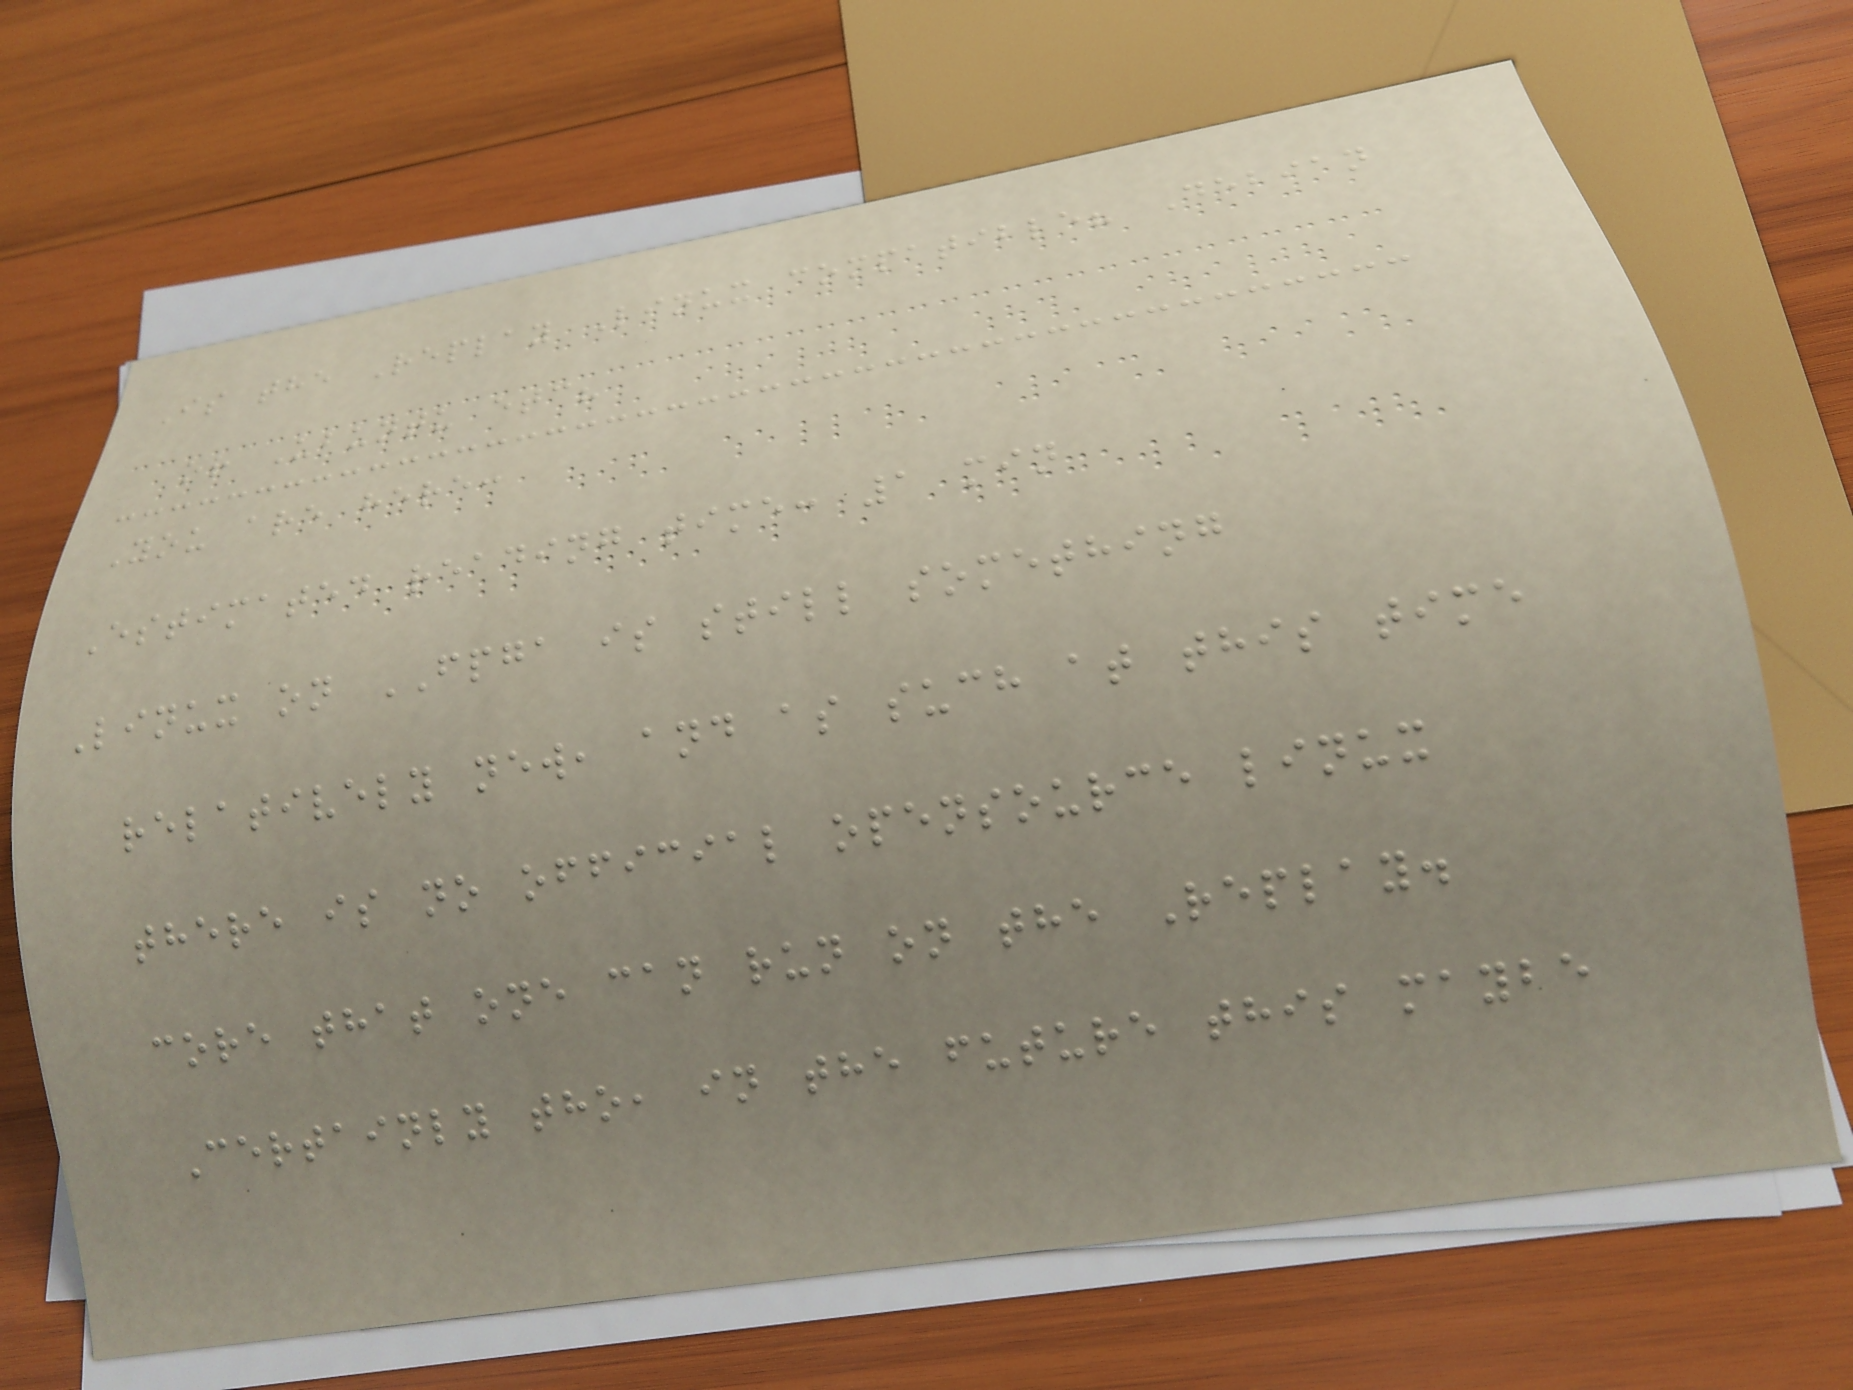Is the Replay Linux compatible? Debian
or Ubuntu etc?
You are here:
Estimated reading time: 1 min
Linux on FPGA is still something
relatively new, and as such at this time
there is no official opensource linux
core that one can run on the Replay.
Certainly tho, in the future this maybe
